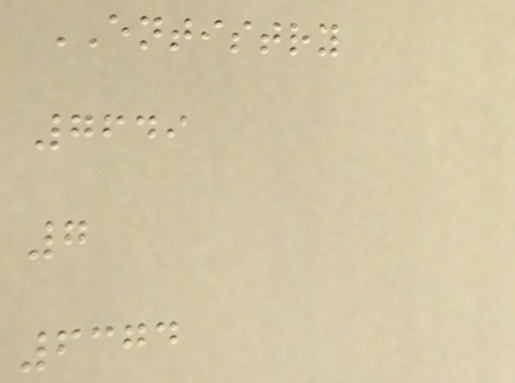ENTISTRY
7649
7
6374
